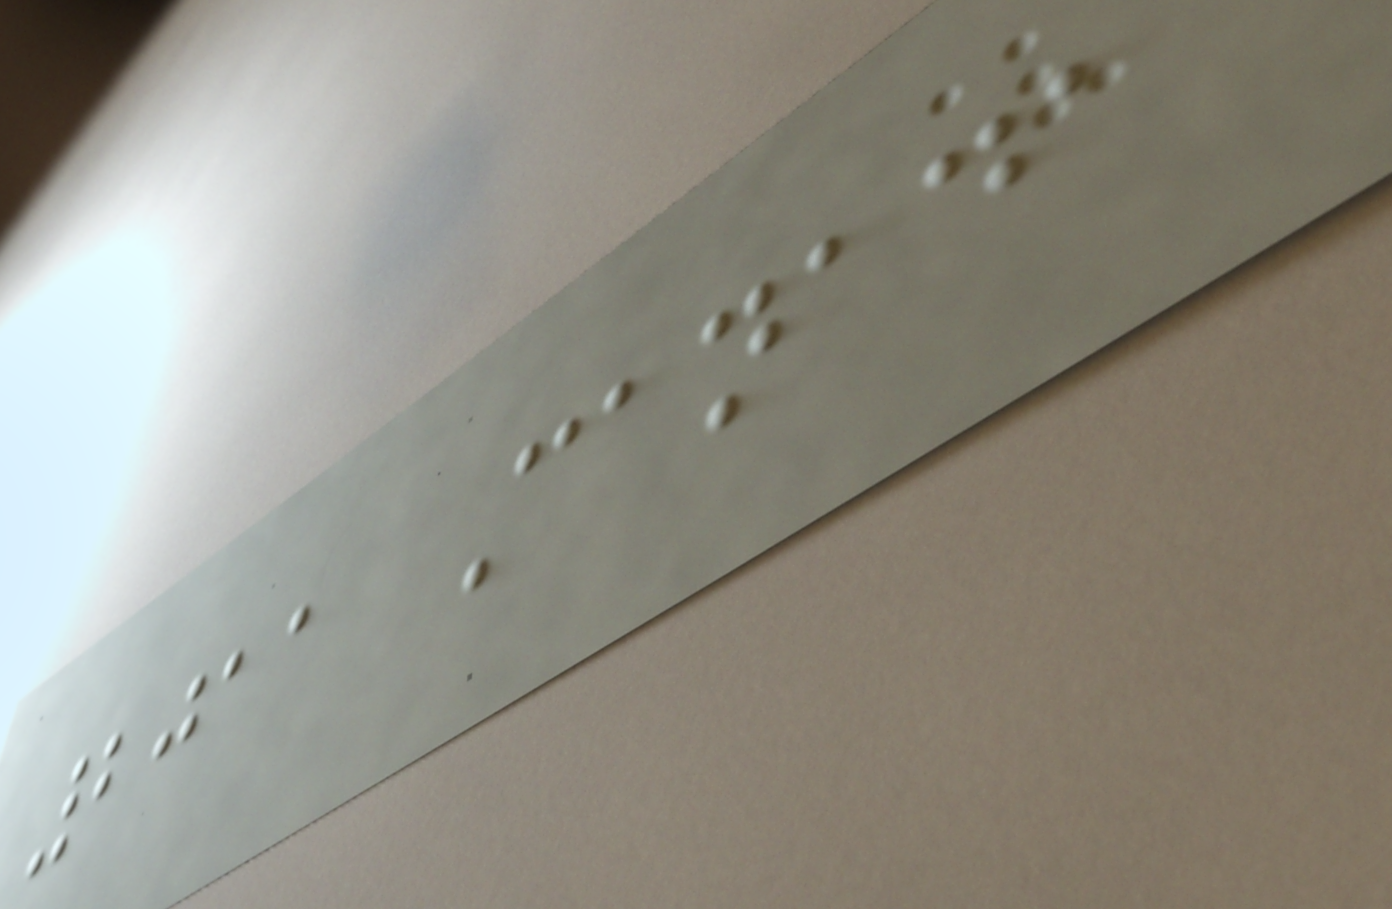2011 Canada
